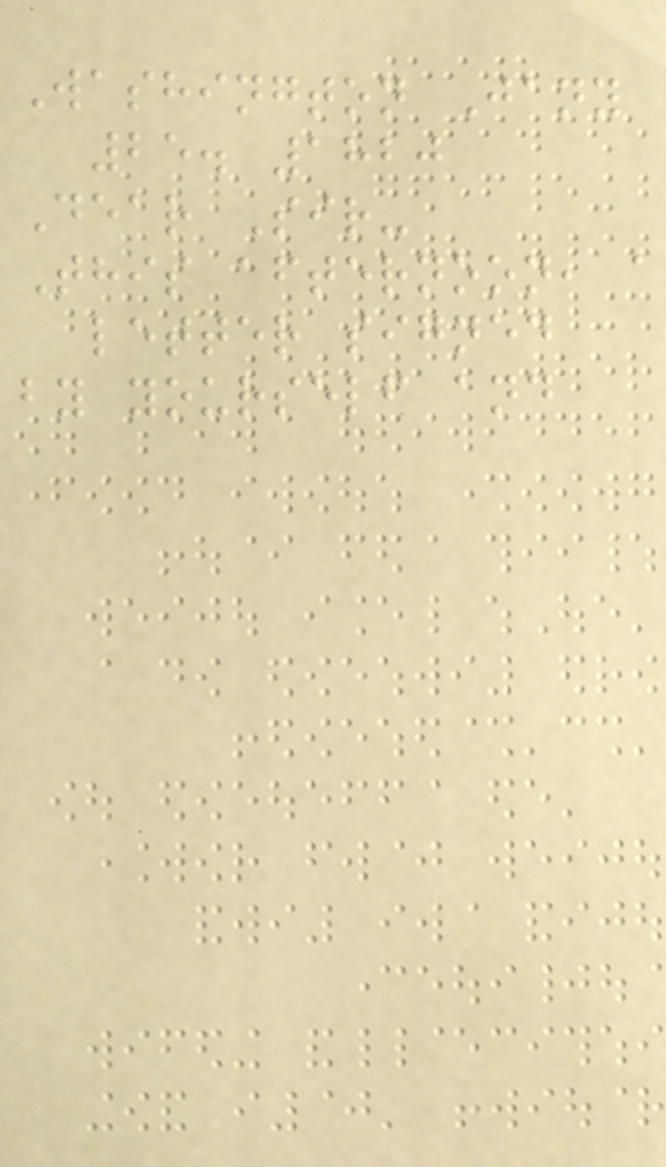Washington Jany
25. 1820
Dear Sir-
This afternoon, a
letter signed
by yourself and
